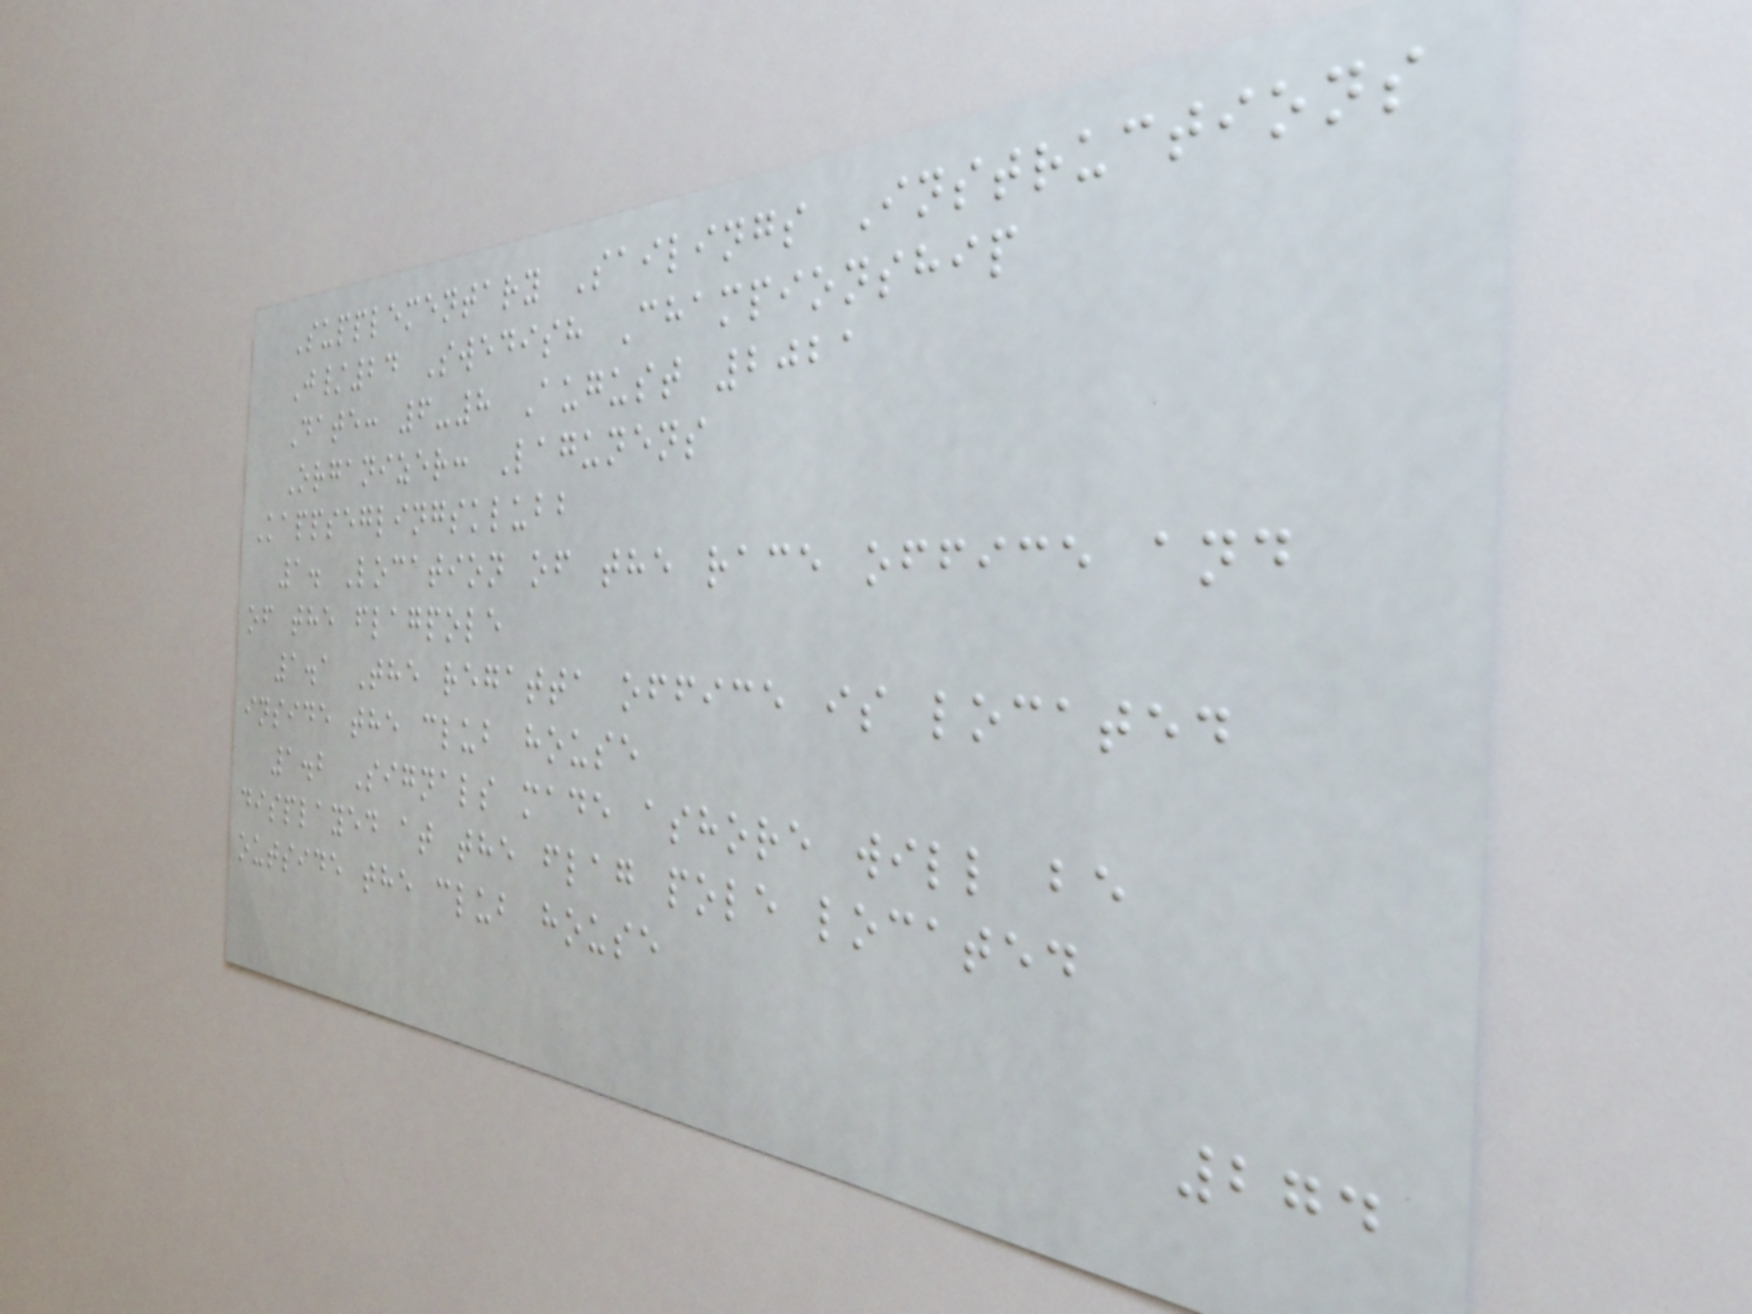Supplementary Sailings Instructions
J/24 Swedish Championship
Date: 6-8 August 2021
Organizer: Lagunens
Kappseglingsklubb
1. Location of the race office and
of the flagpole
1.1 The regatta office is located
inside the club house
1.2 Signals made ashore will be
displayed at the flag pole located
outside the club house
274
